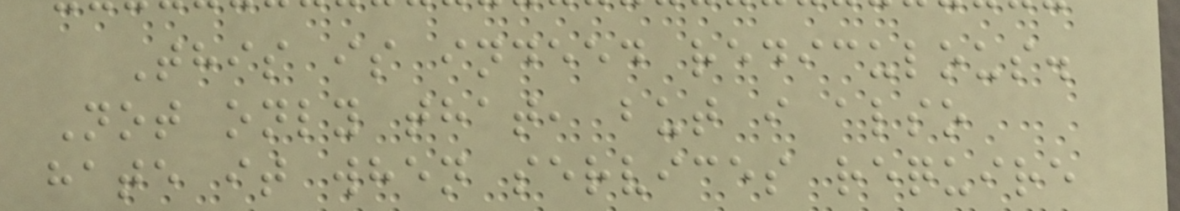This is indeed rediculous.
Not only that, but i also
hate it when services require
